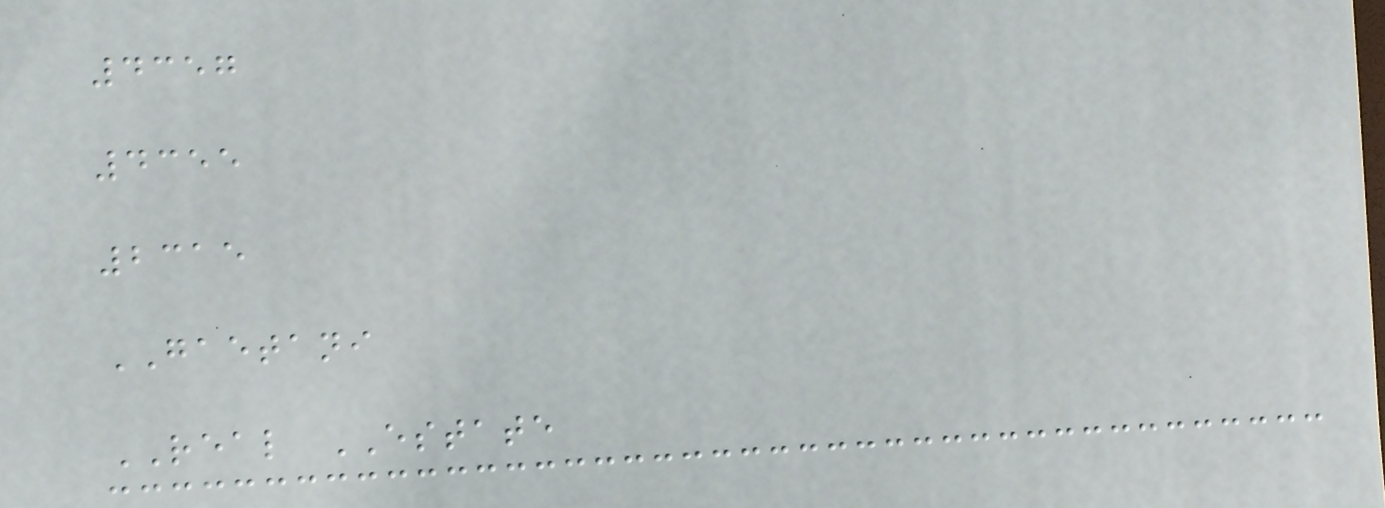4357
4355
2315
GAETANI
REAL ESTATE
